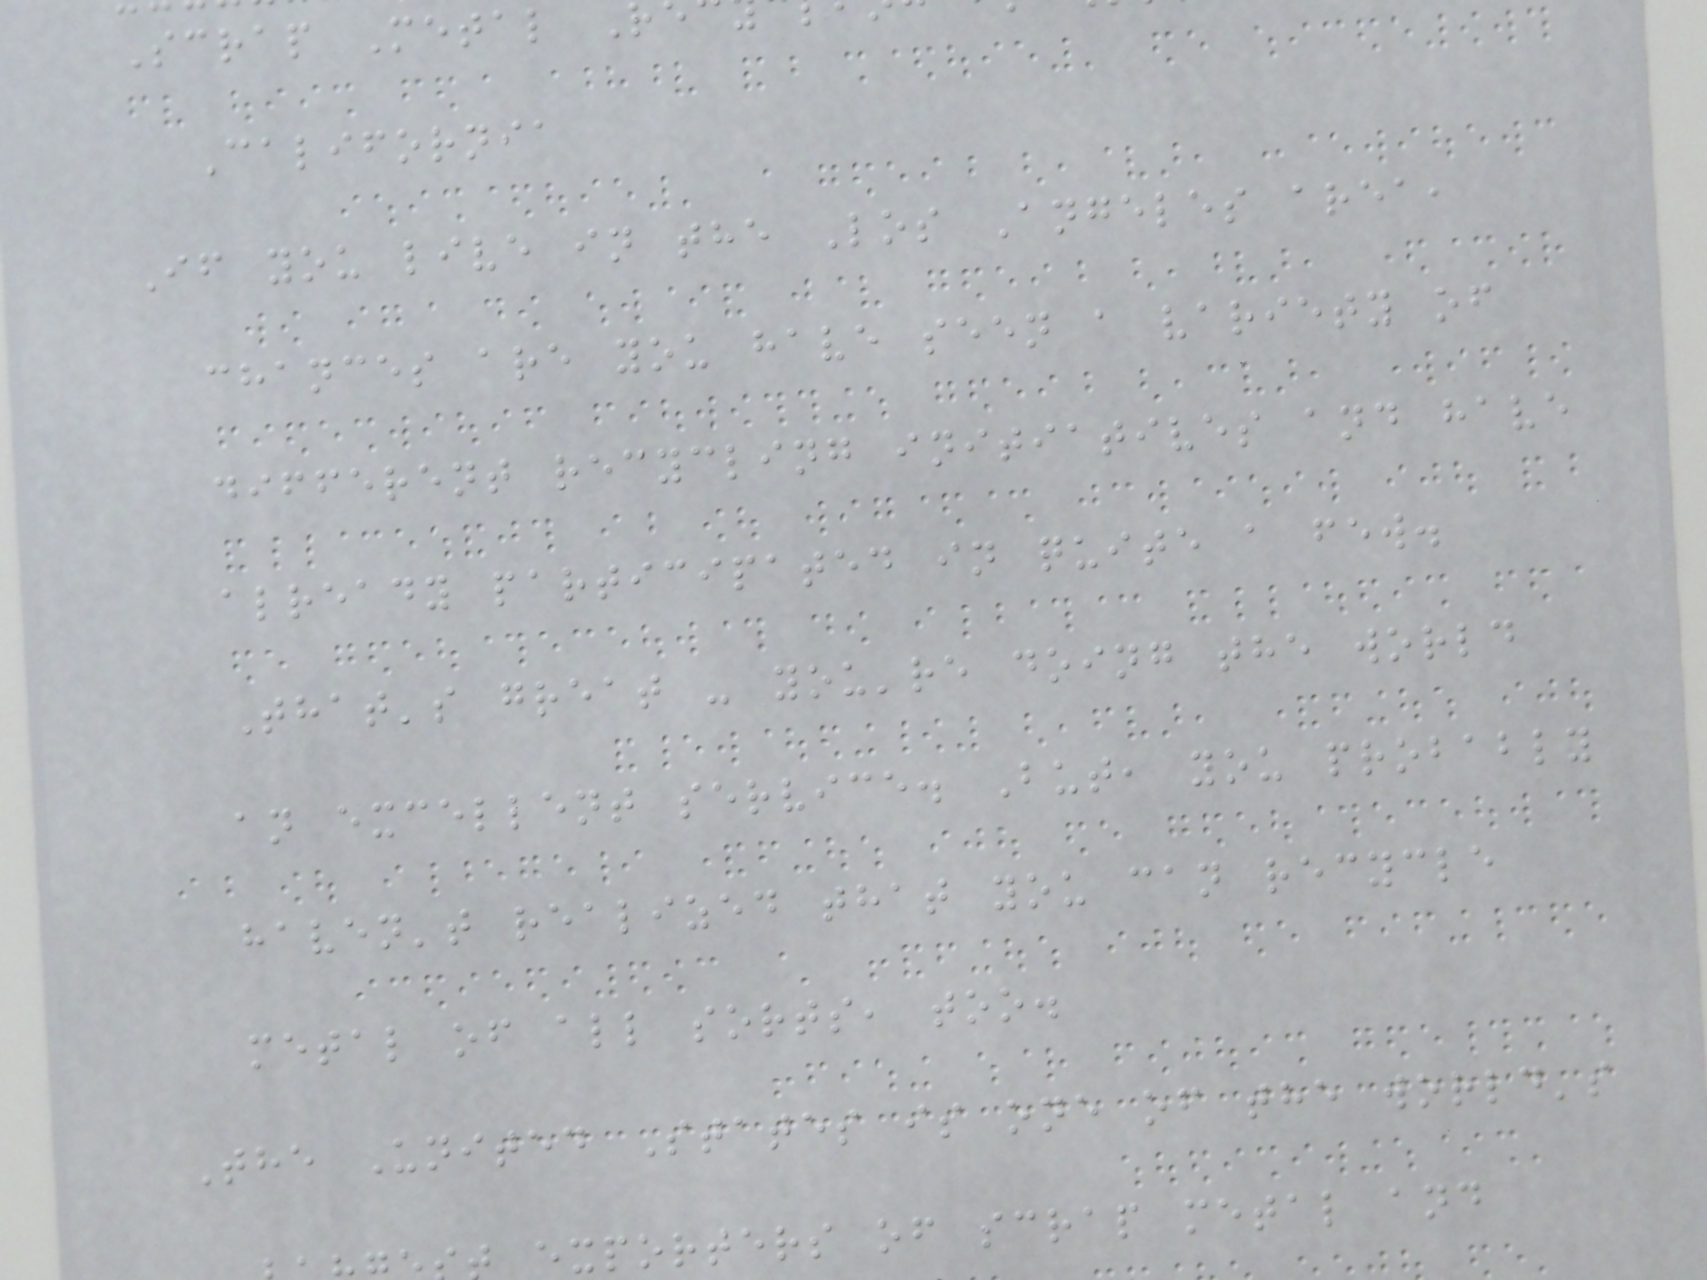Scrap Metal
California
If you live in the Los Angeles area,
chances are you have seen a variety of
different recycling initiatives and have
already participated in quite a few.
That's great - you're doing the world
an excellent service. But, you probably
haven't realized that you can recycle
metal of all sorts, too.
The United States is one of the world's
exporters of scrap metal and
